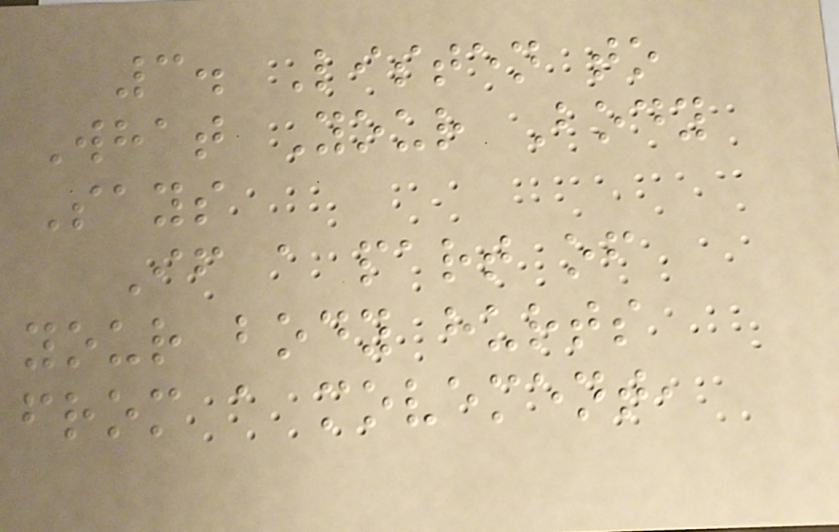3. Listen to
What Your Body
Says
If a part of
your body hurts
from a movement,
